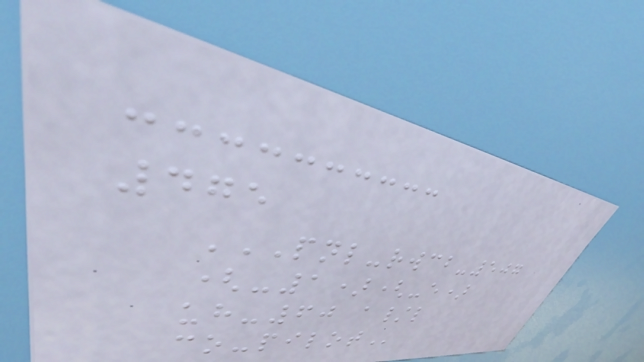475
PNL-RWCB-507
(-1)(-E)
UH-60 A/L
CO-PILOT
